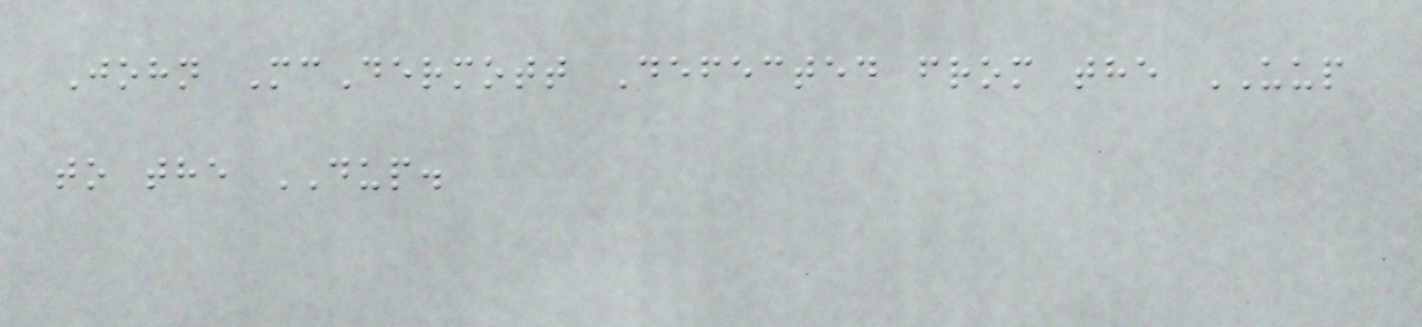John McDermott Defected from the UUP
to the DUP.
